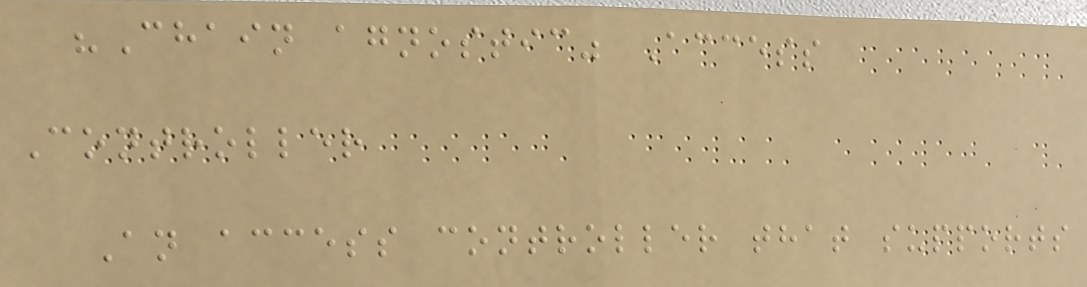"Chain agnostic" Access
Controller
An access controller that supports
